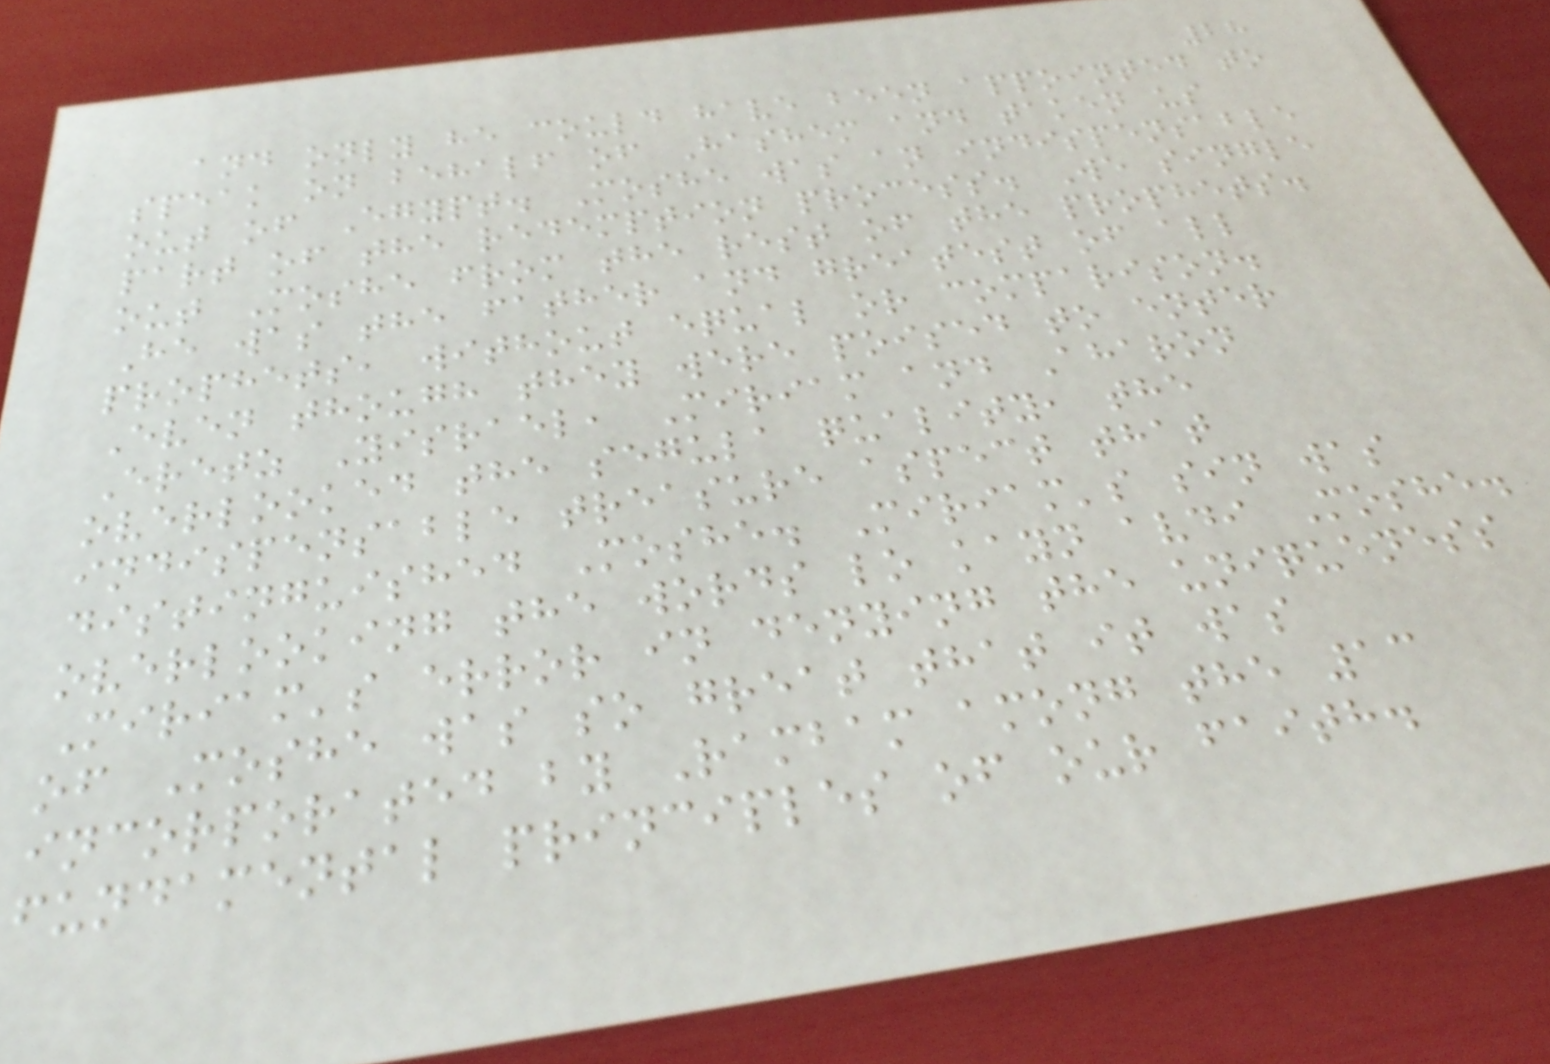28
and only he could have been appointed to
speak on behalf of Hashem and taken us
out of Egypt. Moshe was an indispensable
part of the redemption process. We single
out Moshe from the rest of the prophets.
He was the father and greatest of all
prophets, without equal or comparison.
Even though they were poised to enter
Eretz Yisrael, Miriam and Aharon
overlooked the segula quality, the
indispensable treasure aspect that
distinguished Moshe. Miriam's sin was
overlooking the words lo kayn avdi Moshe.
Miriam's error in denying the uniqueness
of Moshe was so great that it was
incorporated by Rambam among the 13
fundamental principles of our faith.
